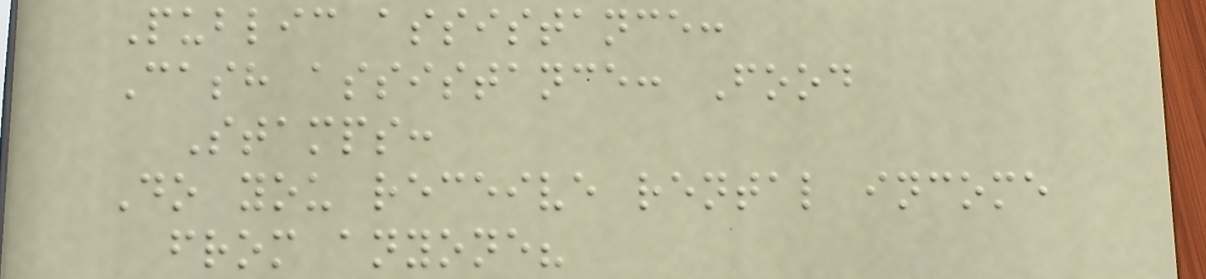Public assistance:
Cash assistance: Food
Stamps:
Do you receive rental income
from anyone?
